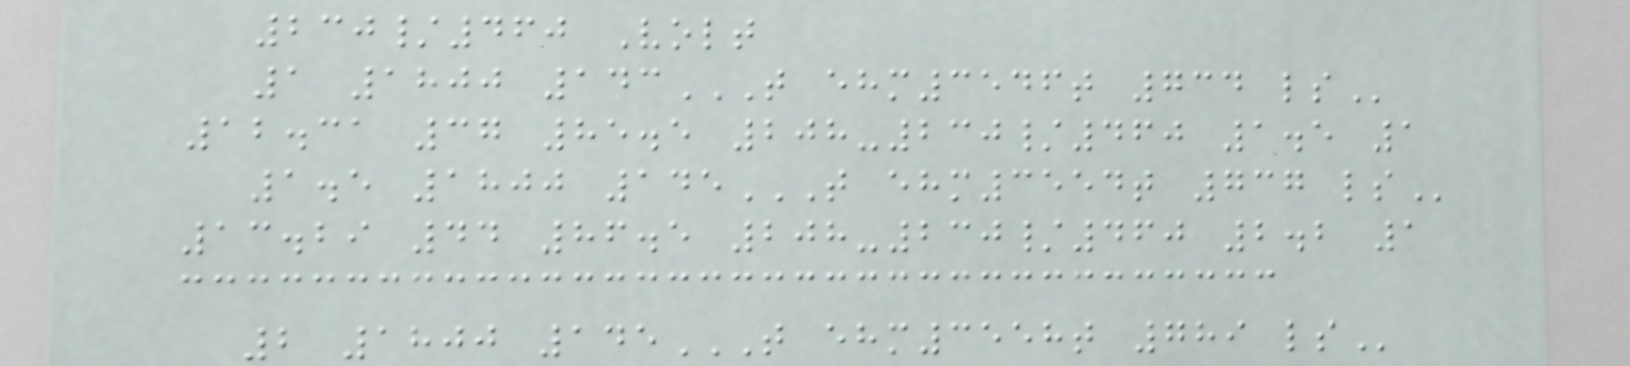230/460 Volt
1 1800 143T EHM3546T 734 LS
12.31 37 85.5 208-230/460 1.5 1
1.5 1800 145T EHM3554T 737 LS
13.29 44 86.5 208-230/460 2.2 1
2 1800 145T EHM3558T 789 LS
